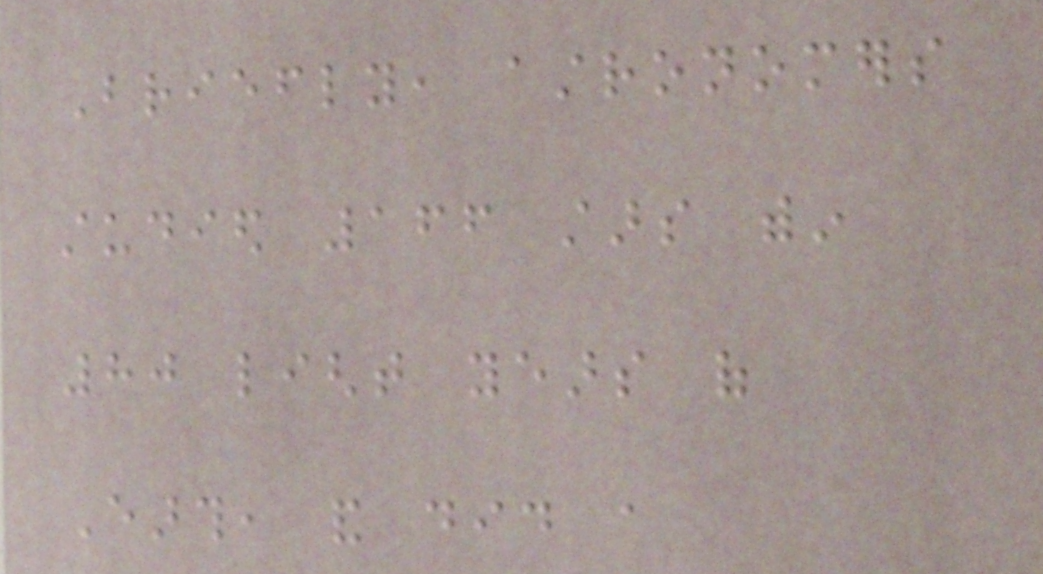Briefly, astronomers
studied 166 stars within
80 light years of
Earth, and did a
